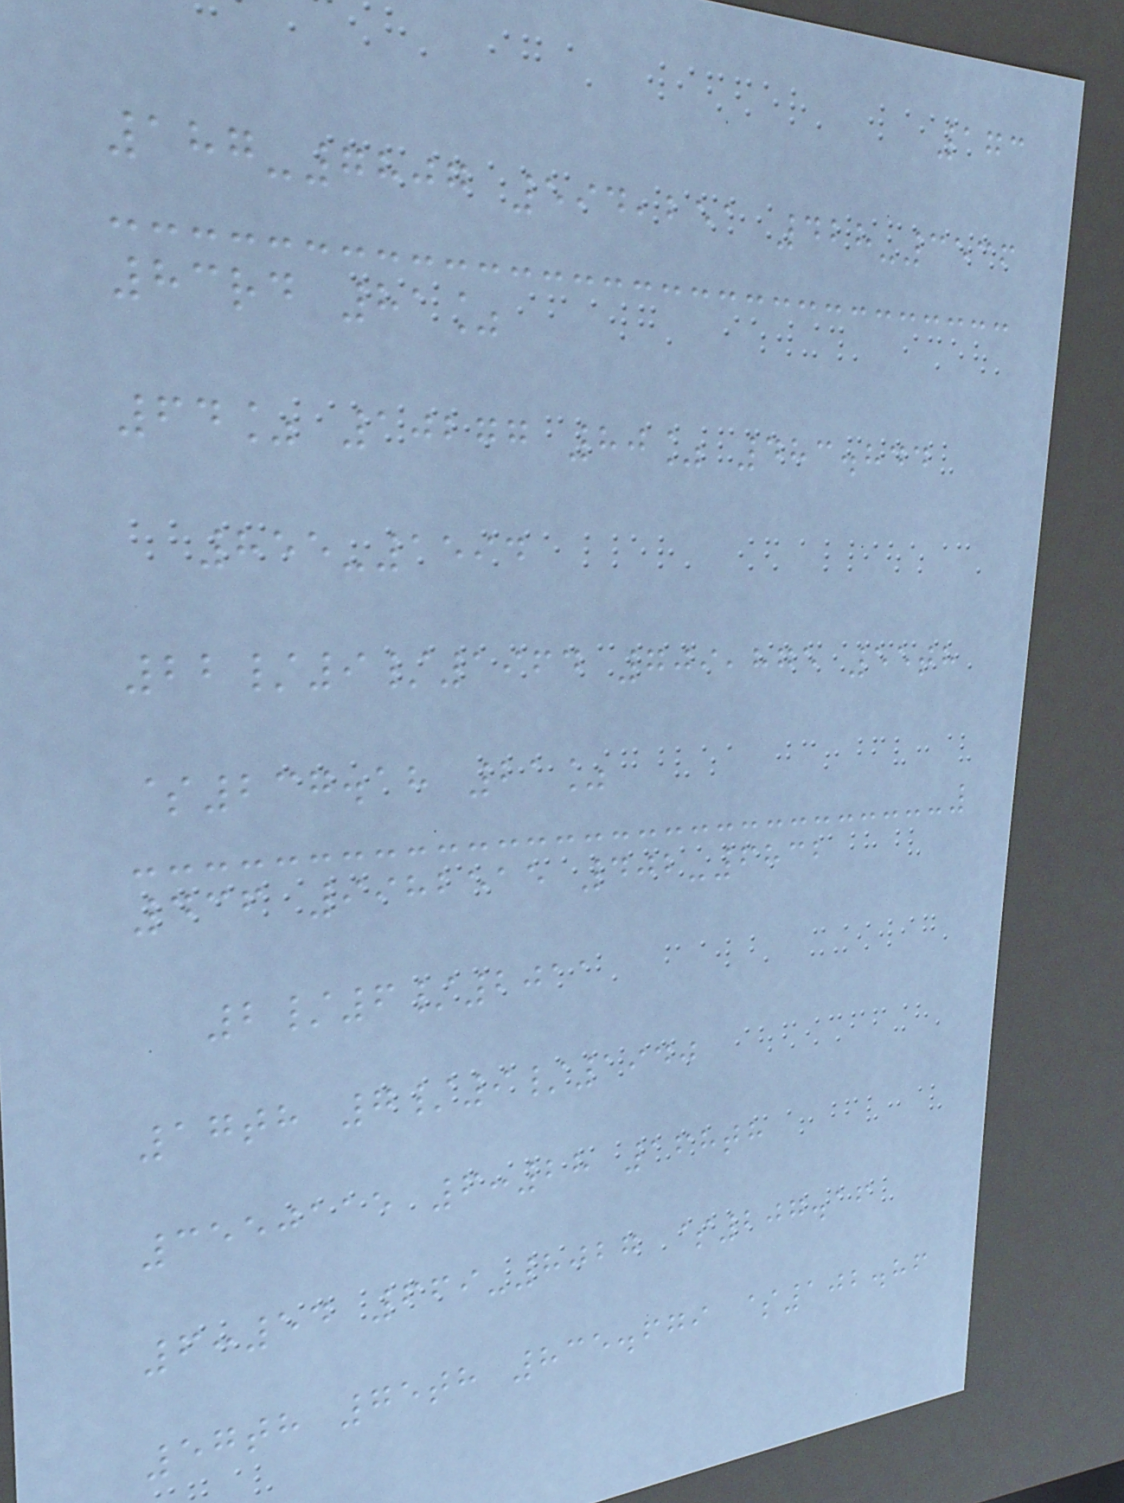173
187-7807 594,251 428-3536
83rd 81%
64% 10277 80% 483.844
855-1594
22/9/1964 709,875 55th
$237.18 21%
436 9982515 402-6832
2/6/2011
17th 7/9/1940
3550115 6:28 168th
6:54 669-8027 $207.16
57th 75th 835.679 $102.86
